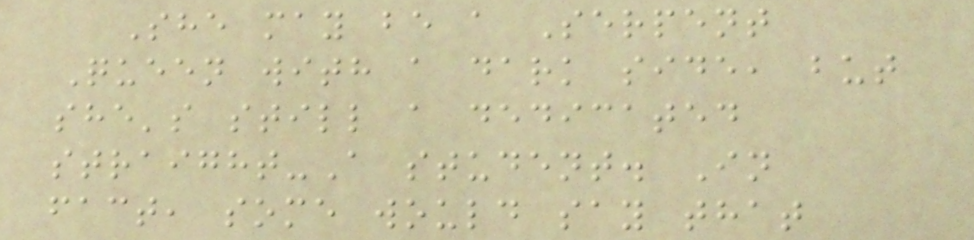She may be a Serpent
Queen with a dark side, but
she's still a dedicated
straight-A student. In
fact, some would say that
